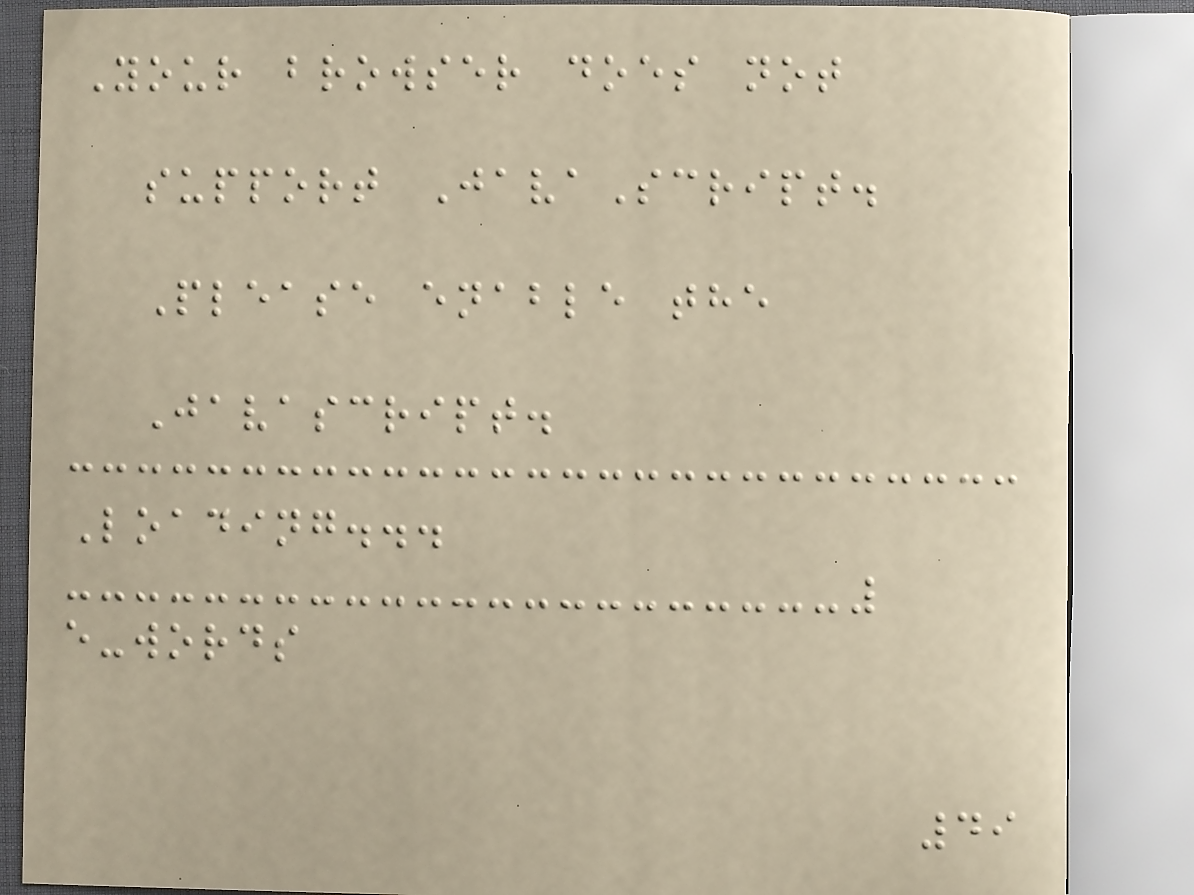Your browser does not
support JavaScript.
Please enable the
Javascript.
Loading...
e-words
49
